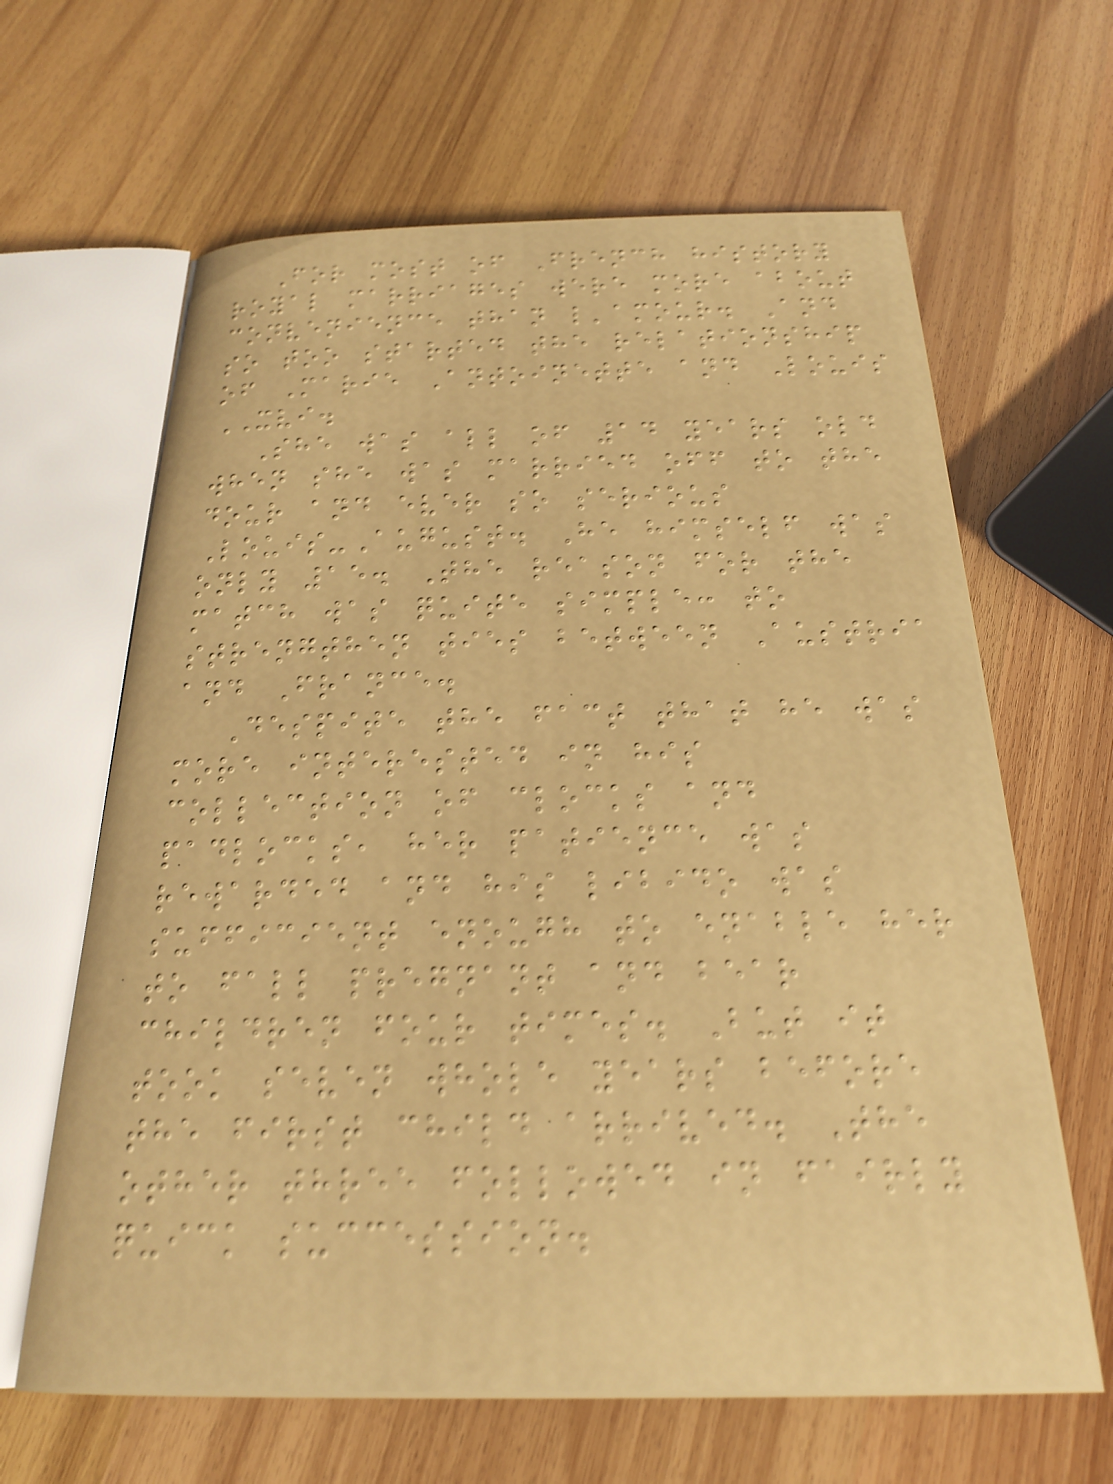For most of French history
royal marriages were more about
convenience than l'amour. And
so too started the relationship
of Marie Antoinette and Louis
XVI.
She was all of 14 years old
when she was married off to the
dour and ever so serious
Louis-August. He himself was
only 15. The reason for the
match was quite simple: to
strengthen ties between Austria
and France.
Despite the fact that he was
more interested in his
collection of clocks and
padlocks, her patience was
rewarded and his libido was
sufficient enough to enable her
to fall pregnant and bear
children four times. But it
took seven whole years before
the first child arrived. The
other three followed in fairly
quick succession.
